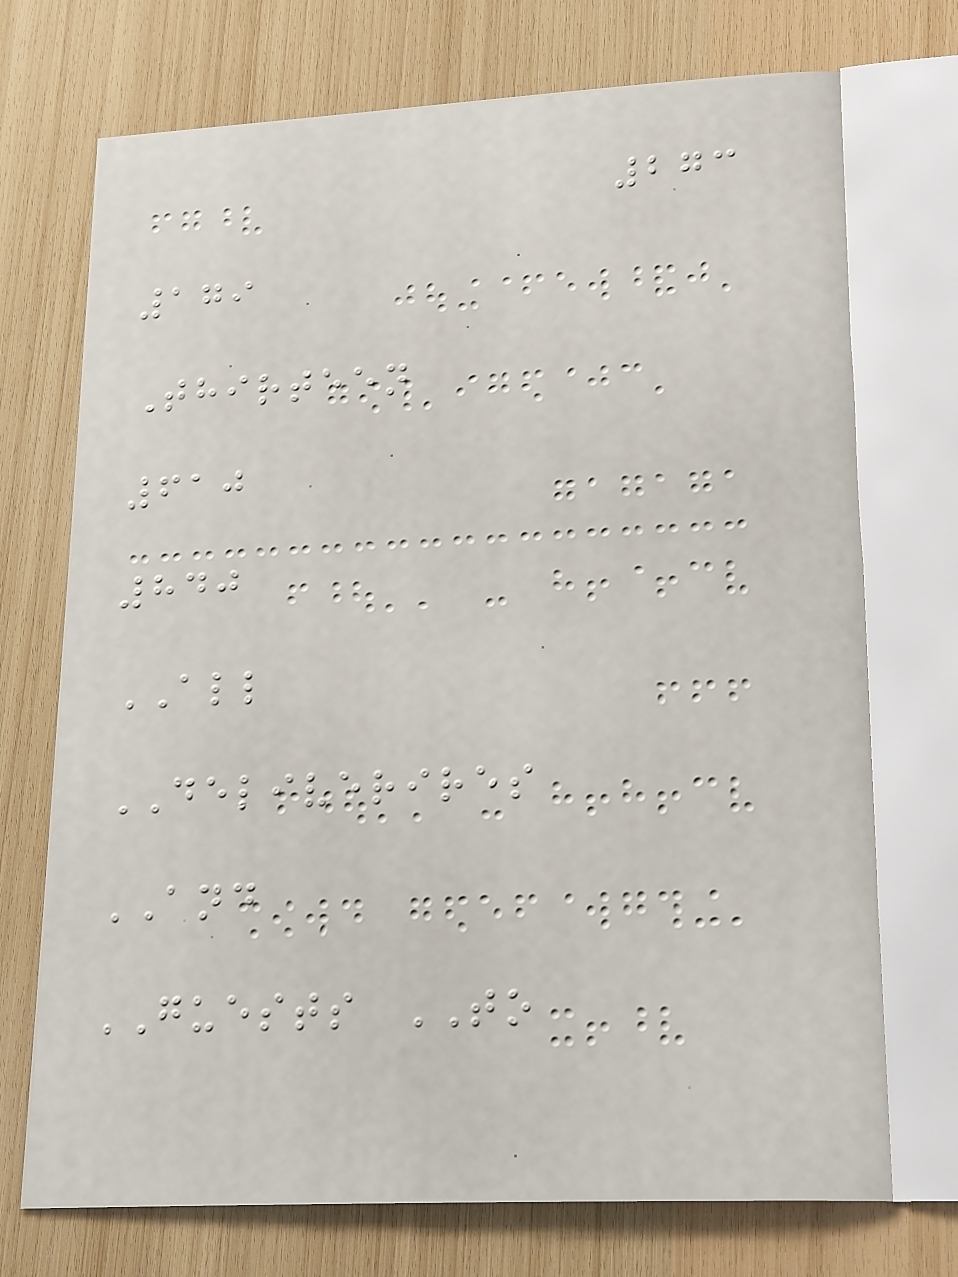273
179
Thirteen
610
840
ALL
DELIVERIRES
AND
GUESTS TO
